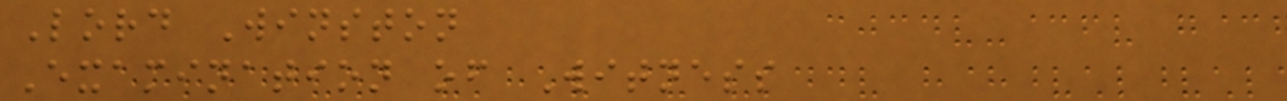Lord Winston
Examination of Witness
